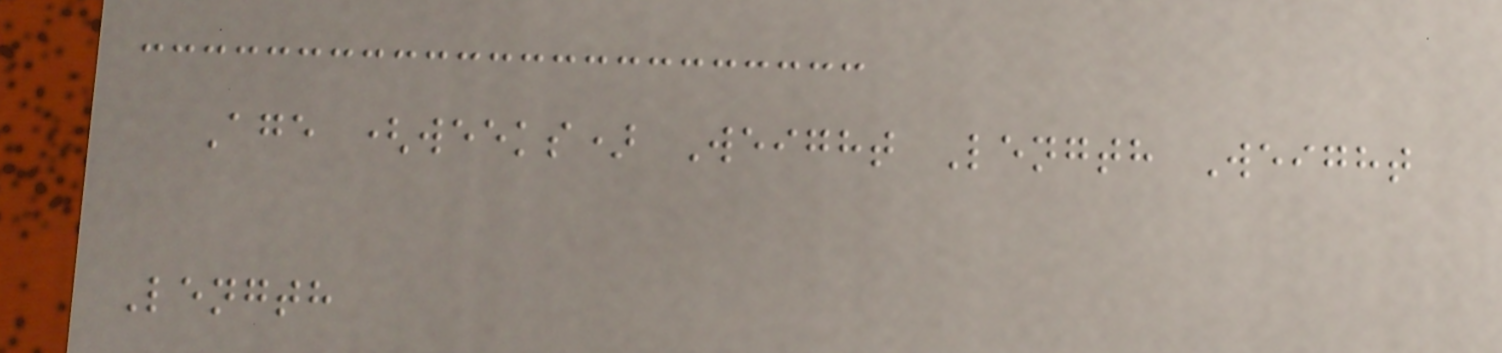Age (weeks) Weight Length Weight
Length
